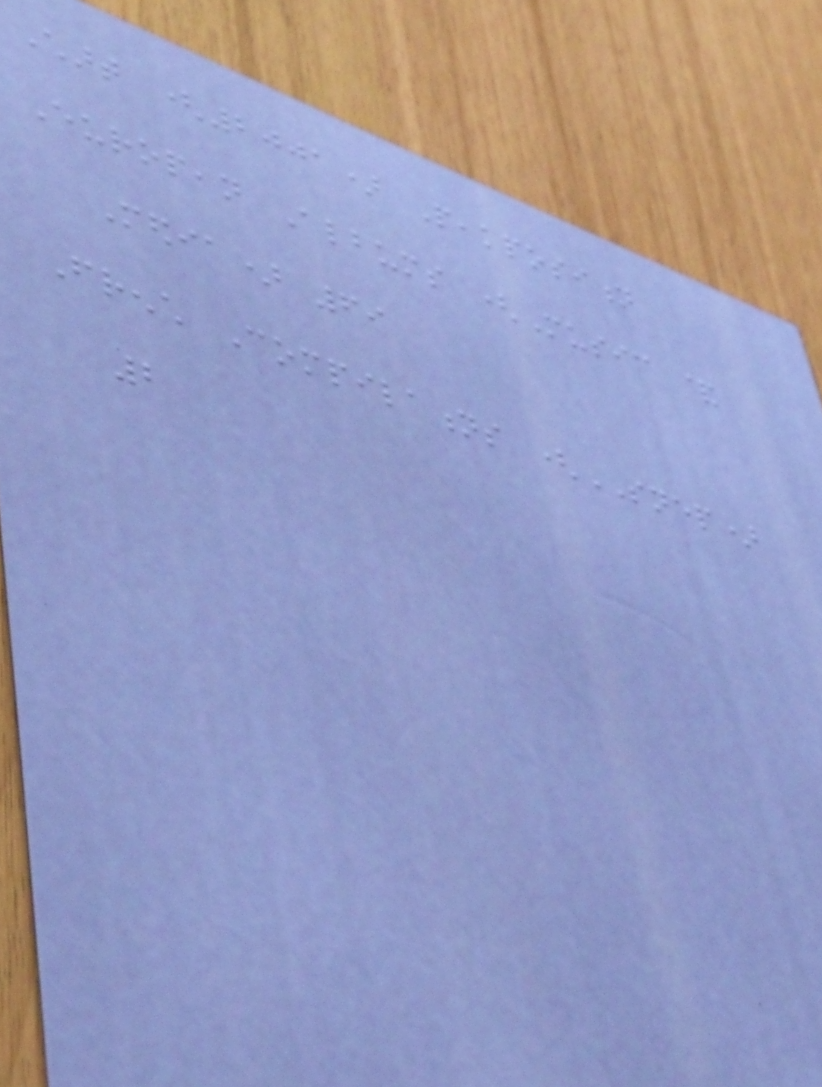Chart (2001) Peakposition
European Albums (Music &
Media) 69
French Compilations (SNEP)
2
